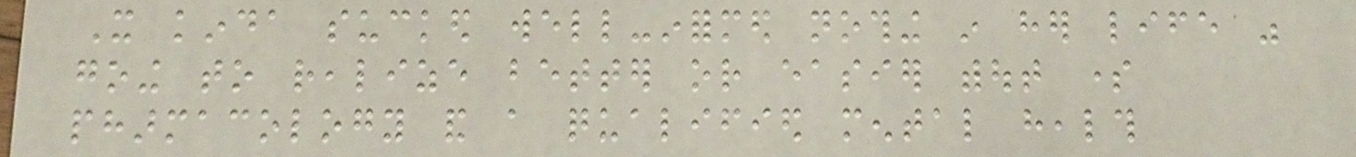It kinda sucked well-informed nothing in her life was
going to realize better or easier without some
pharmacology and a qualified mental health
